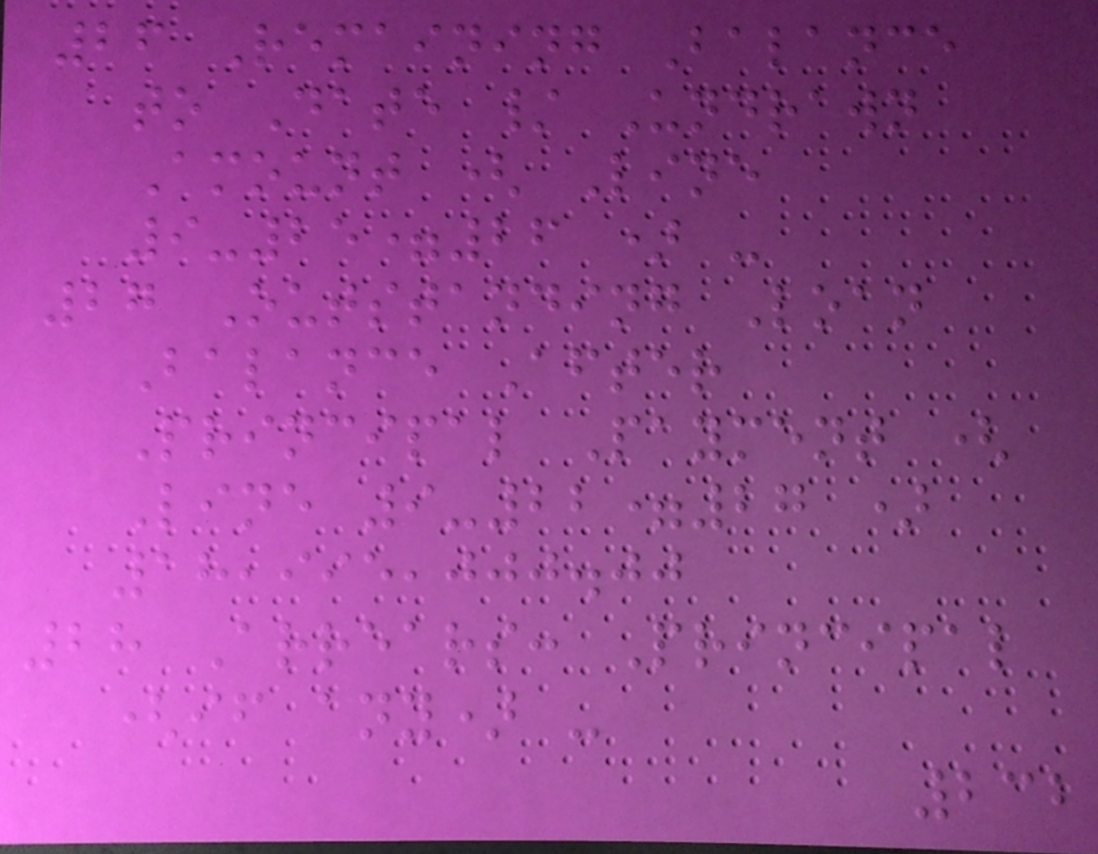26 Remaining Balance
to Date / Undrawn
Amount ( Line
9-25=26 ) -
27 Outstanding Loan
Balance After
Principal Payment (
Line 9-22=27 )
18,995,000.00
28 Arrears: Principal
(if any) -
232
